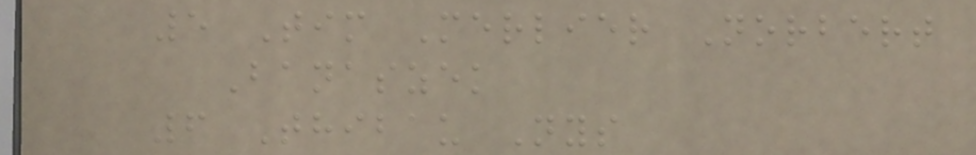5 Tim Merlier Norbert
Banaszek
6 Thibau Nys
